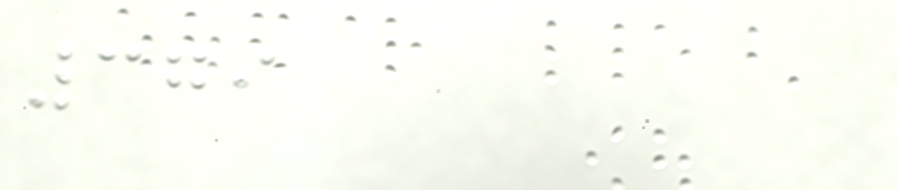379
